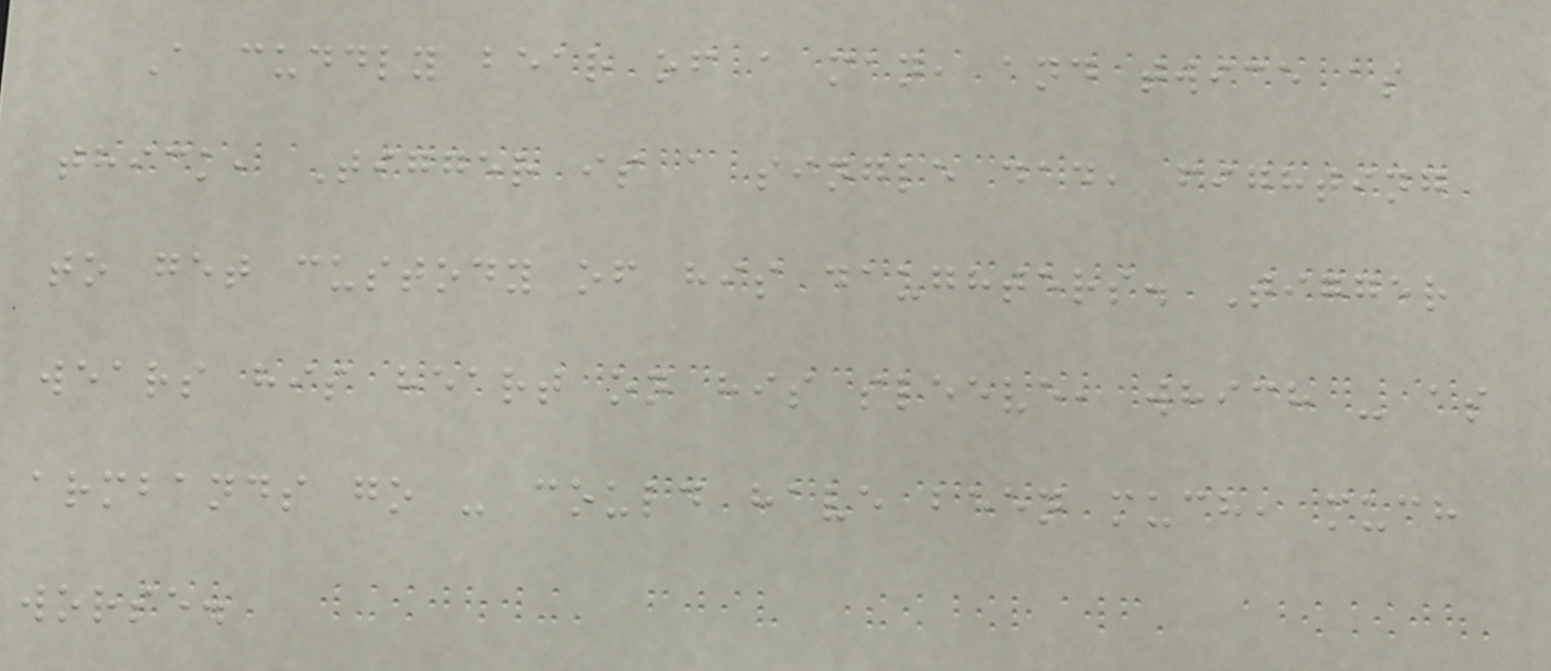A cuddly bear of a man, and twice as
thick, Tigger is a single dad, fighting
to get custody of his daughters. Tigger
wears his heart on his sleeve, which - as
armbands go - could have been much, much
worse.
